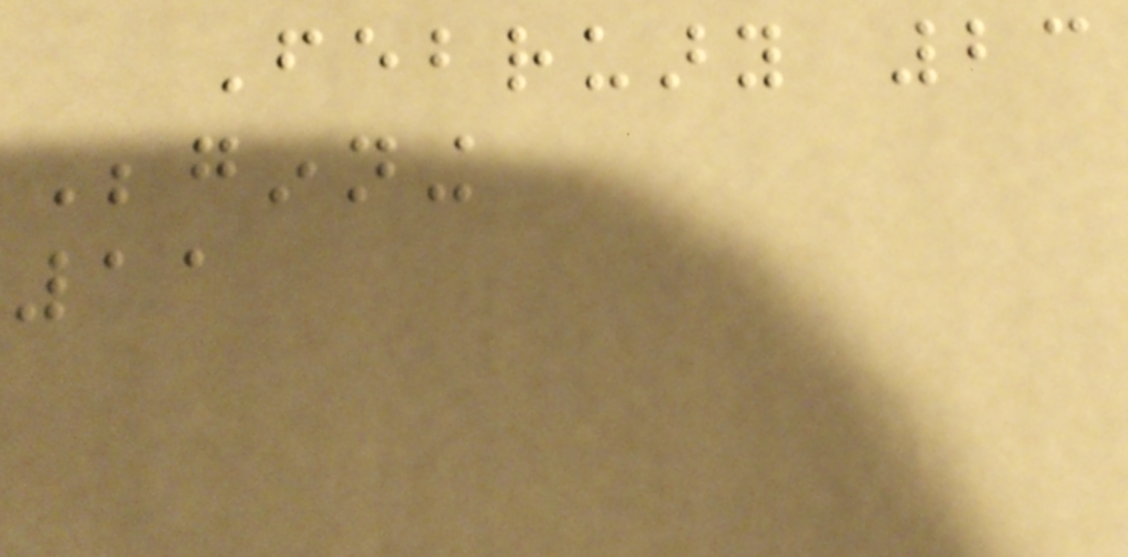February 23
Beginning
11
